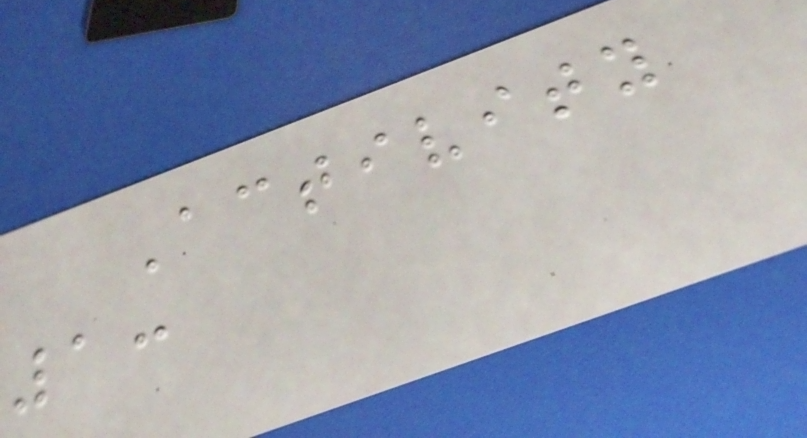Activity
1:
